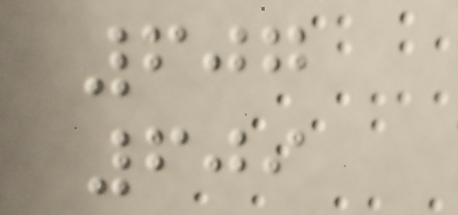607
609
